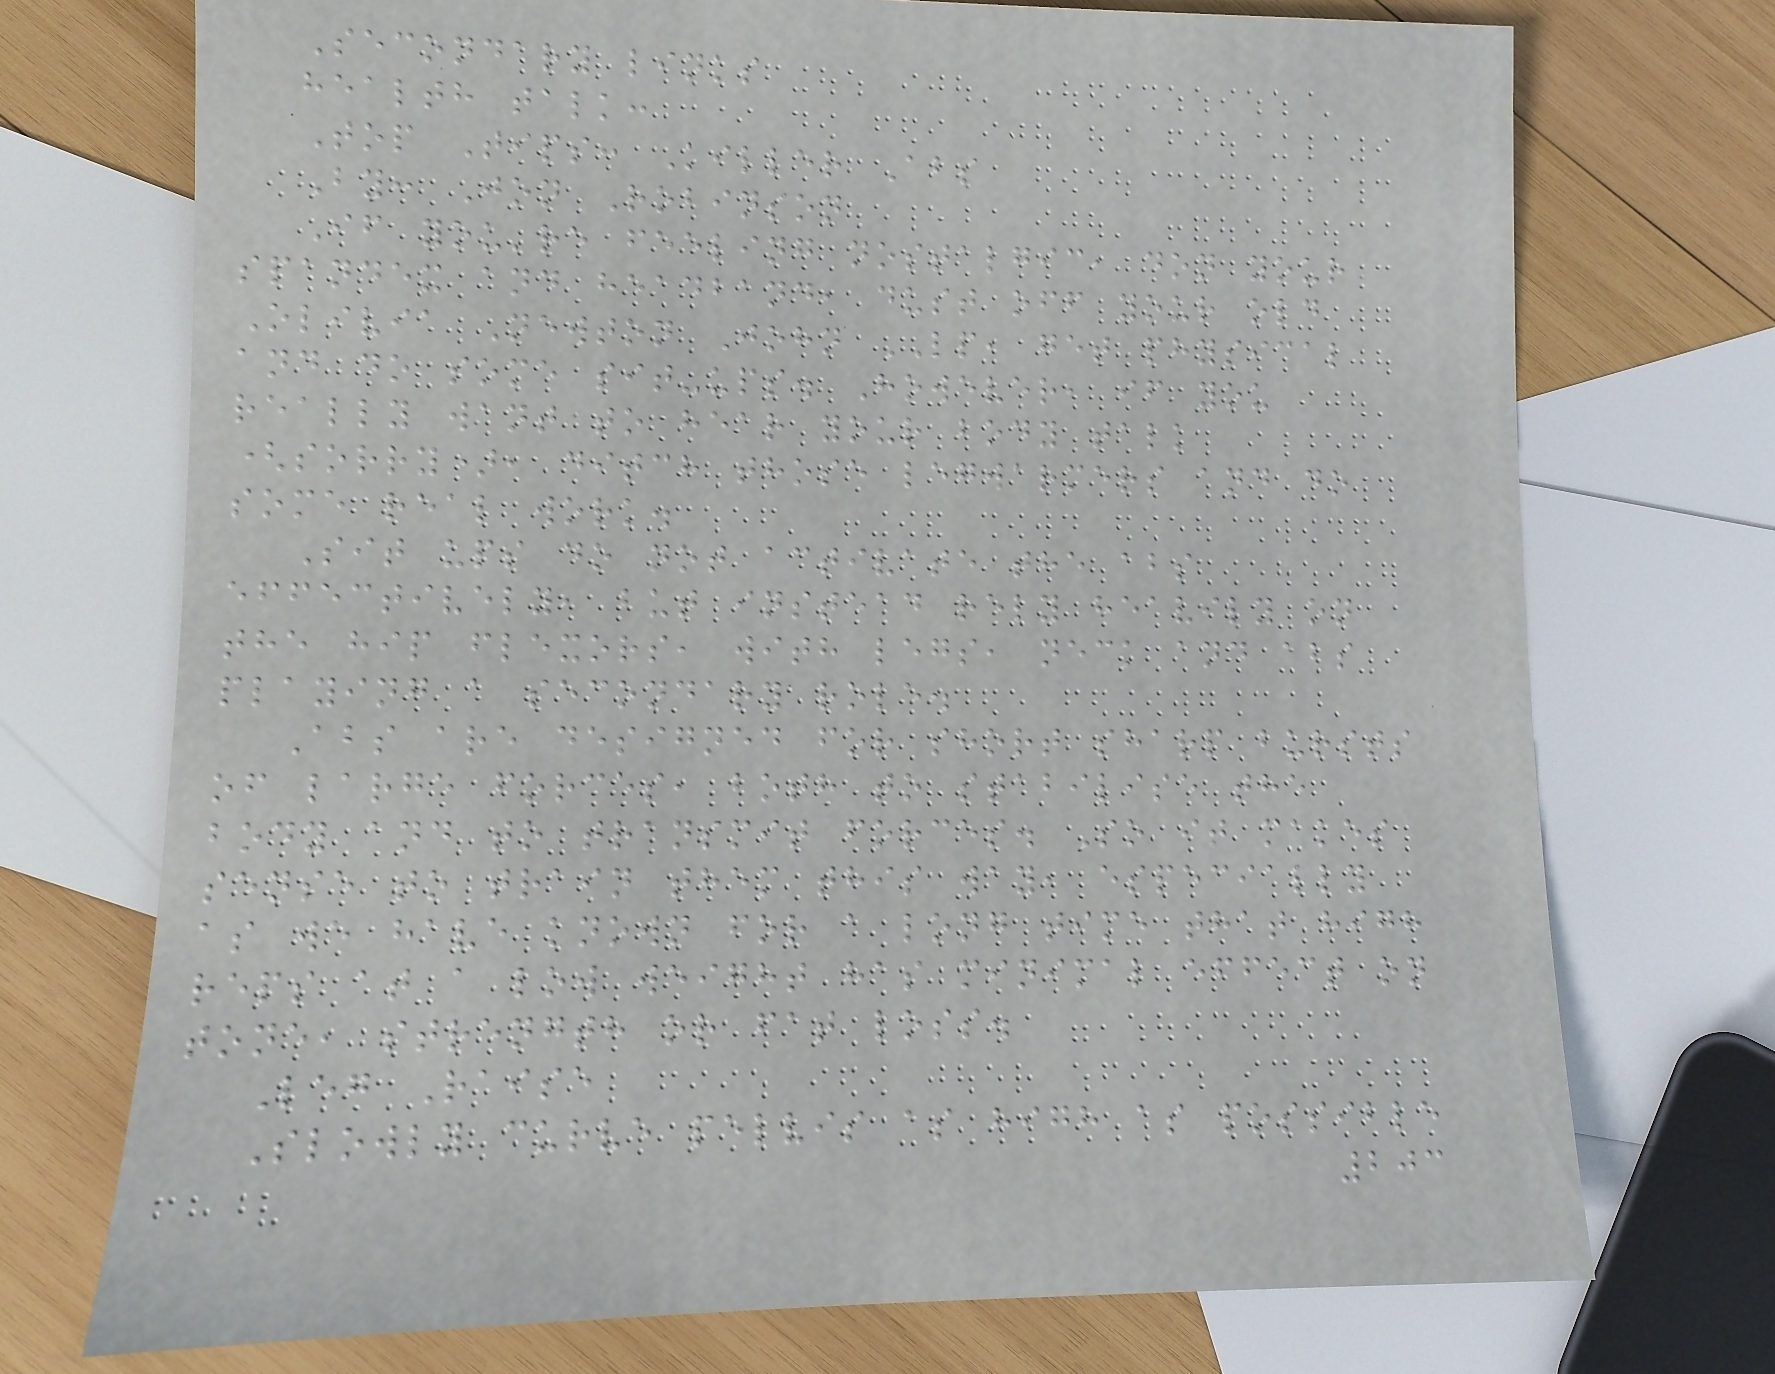Secondary links
health talk:
Top Tips: Killer Abs
By: Jon Robinson
If you're feeling nostalgic, don your
spandex and headband, dust off your old
Olivia Newton John LP, get physical
and do some sit-ups. However, if you
really want to hear your body talk
(sorry), ditch those legwarmers and do
some real work.
Sit ups do not activate the abs
effectively, but instead rely heavily on
the hip flexors, with legs, neck and abs
playing a secondary role.
Abs are designed for short sharp bursts
of large forces, both to stabilise the
body and to transmit forces. So it makes
sense to train them this way, especially
as we have known for a long time that high
reps at a low weight has minimal effect on
tone, strength or fat loss.
Leg Raise
Slowly curve pelvis as high as possible
203
